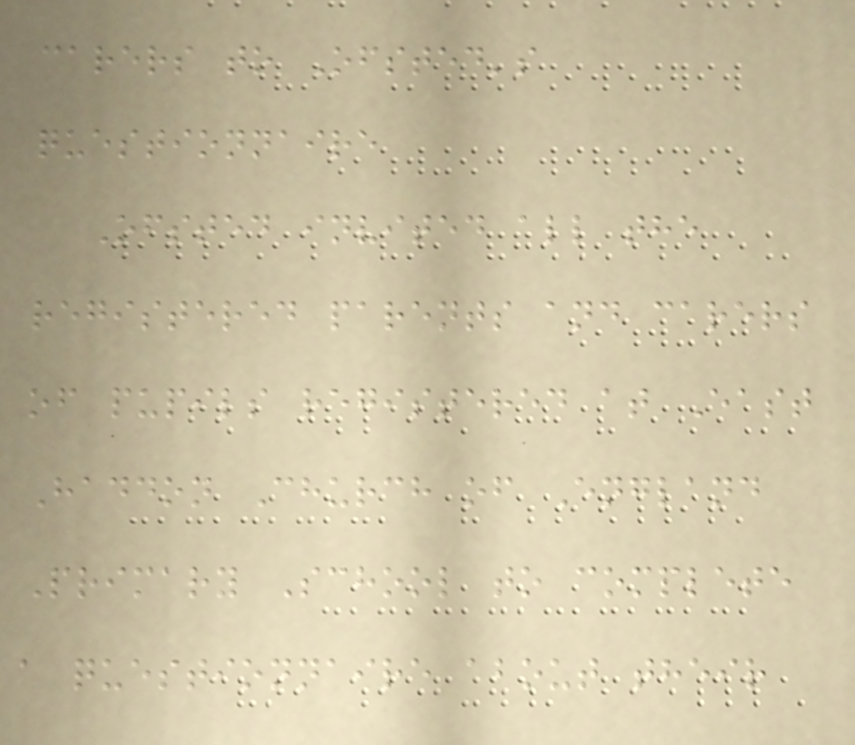carers to Ofsted's
questionnaire
Ofsted invited all the
registered parents and carers
of pupils registered at East
Haddon Church of England
Primary School to complete
a questionnaire about their
